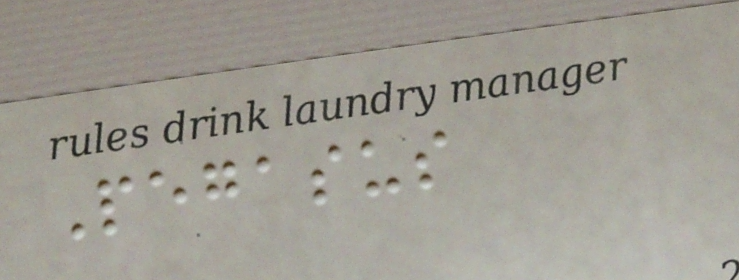Pegasus
